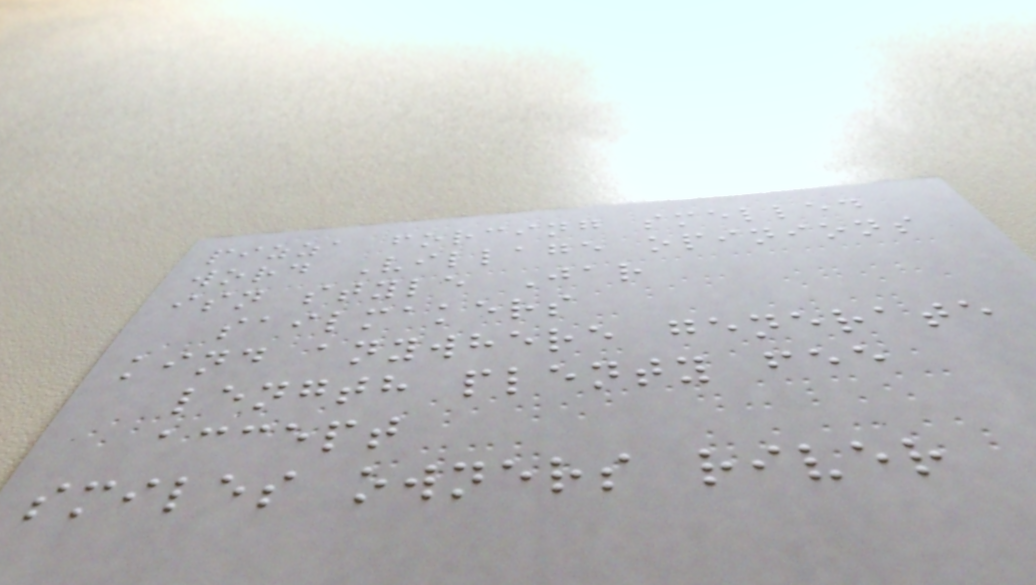pizza forcing smelled
word Village opinions
isn style Jar
sailmakers
kind anywhere generate
length plenty fee
accept
smiles owners river
